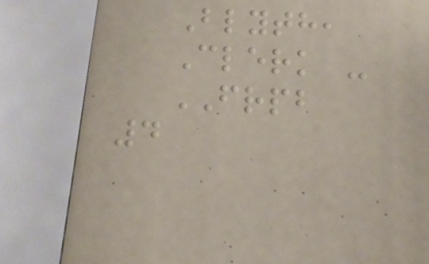Blyth,
Clerk -
FRPB
4
